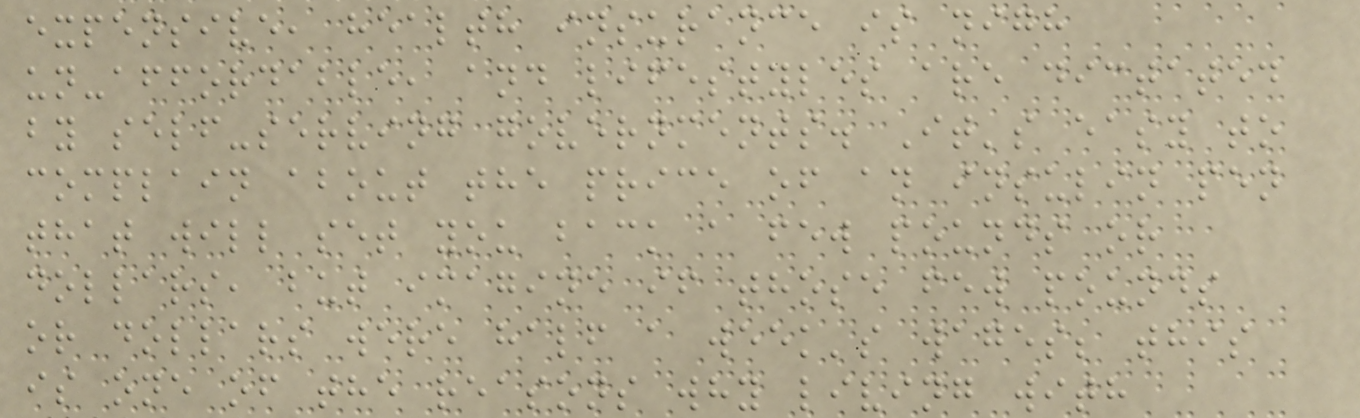expensive, health insurance is nigh
un-affordable, and lifestyles are dictated
by self-serving governments. It's easy to
complain about the price of an insulin pen
that will set you back a few pounds or
dollars, but imagine if those few pounds
or dollars were half a week's wages; this
is one of the reasons why living with
